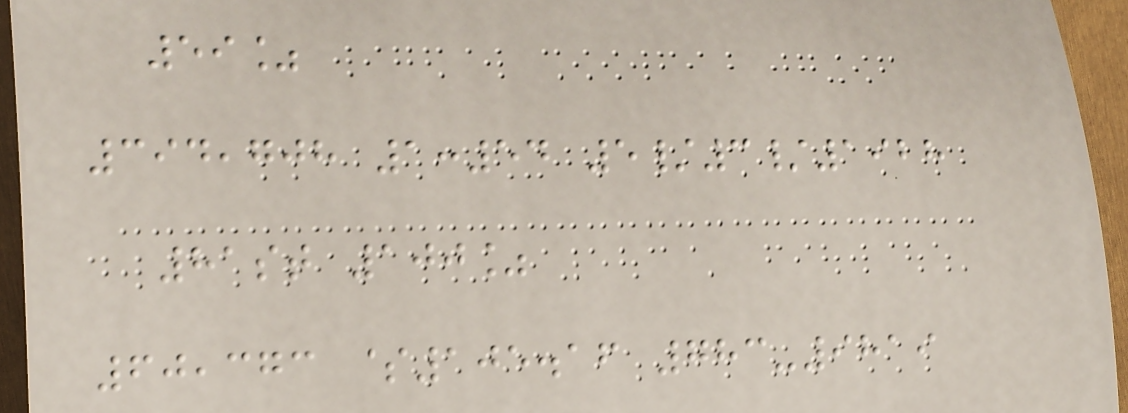59%
394,708 1:54 5/3/1928
81st 100%
60,373 $105.16 783-9819
